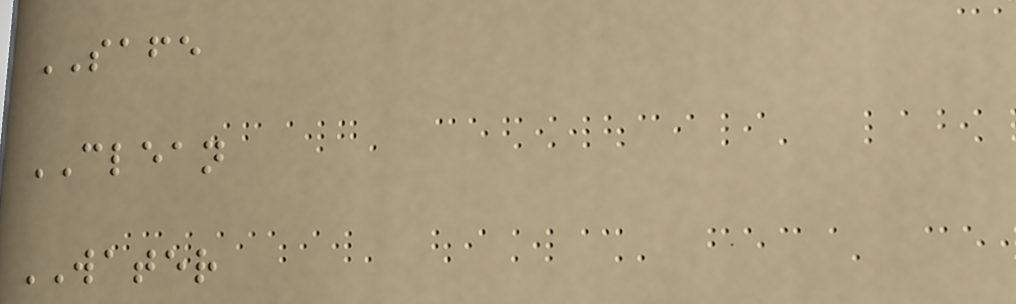SAFE
CLEAN
WATER
